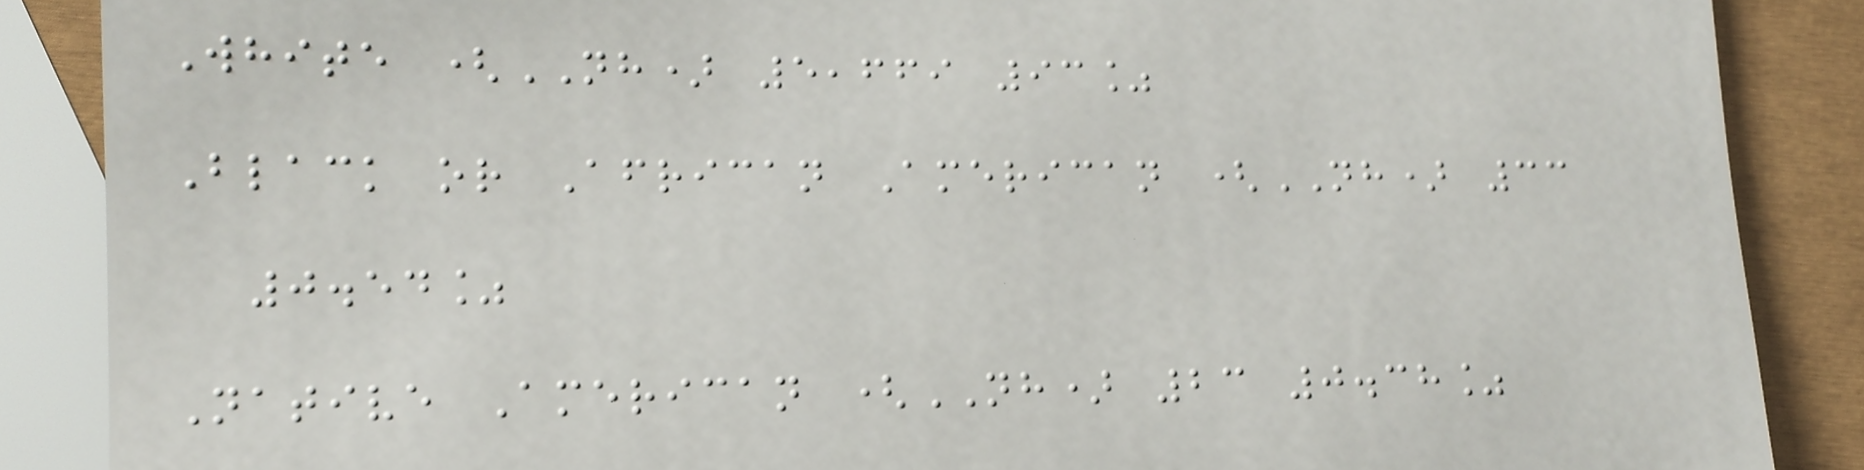White (NH) 5,669 93%
Black or African American (NH) 33
0.54%
Native American (NH) 23 0.38%
